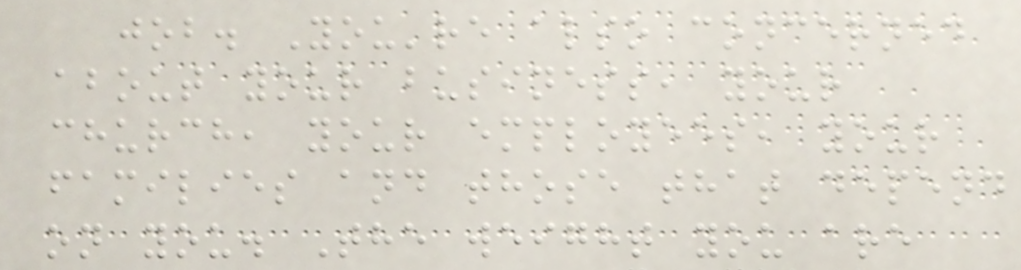job. You're also concerned
about your business, your
church, your employees, your
families and those that depend
on you. The weight you are
